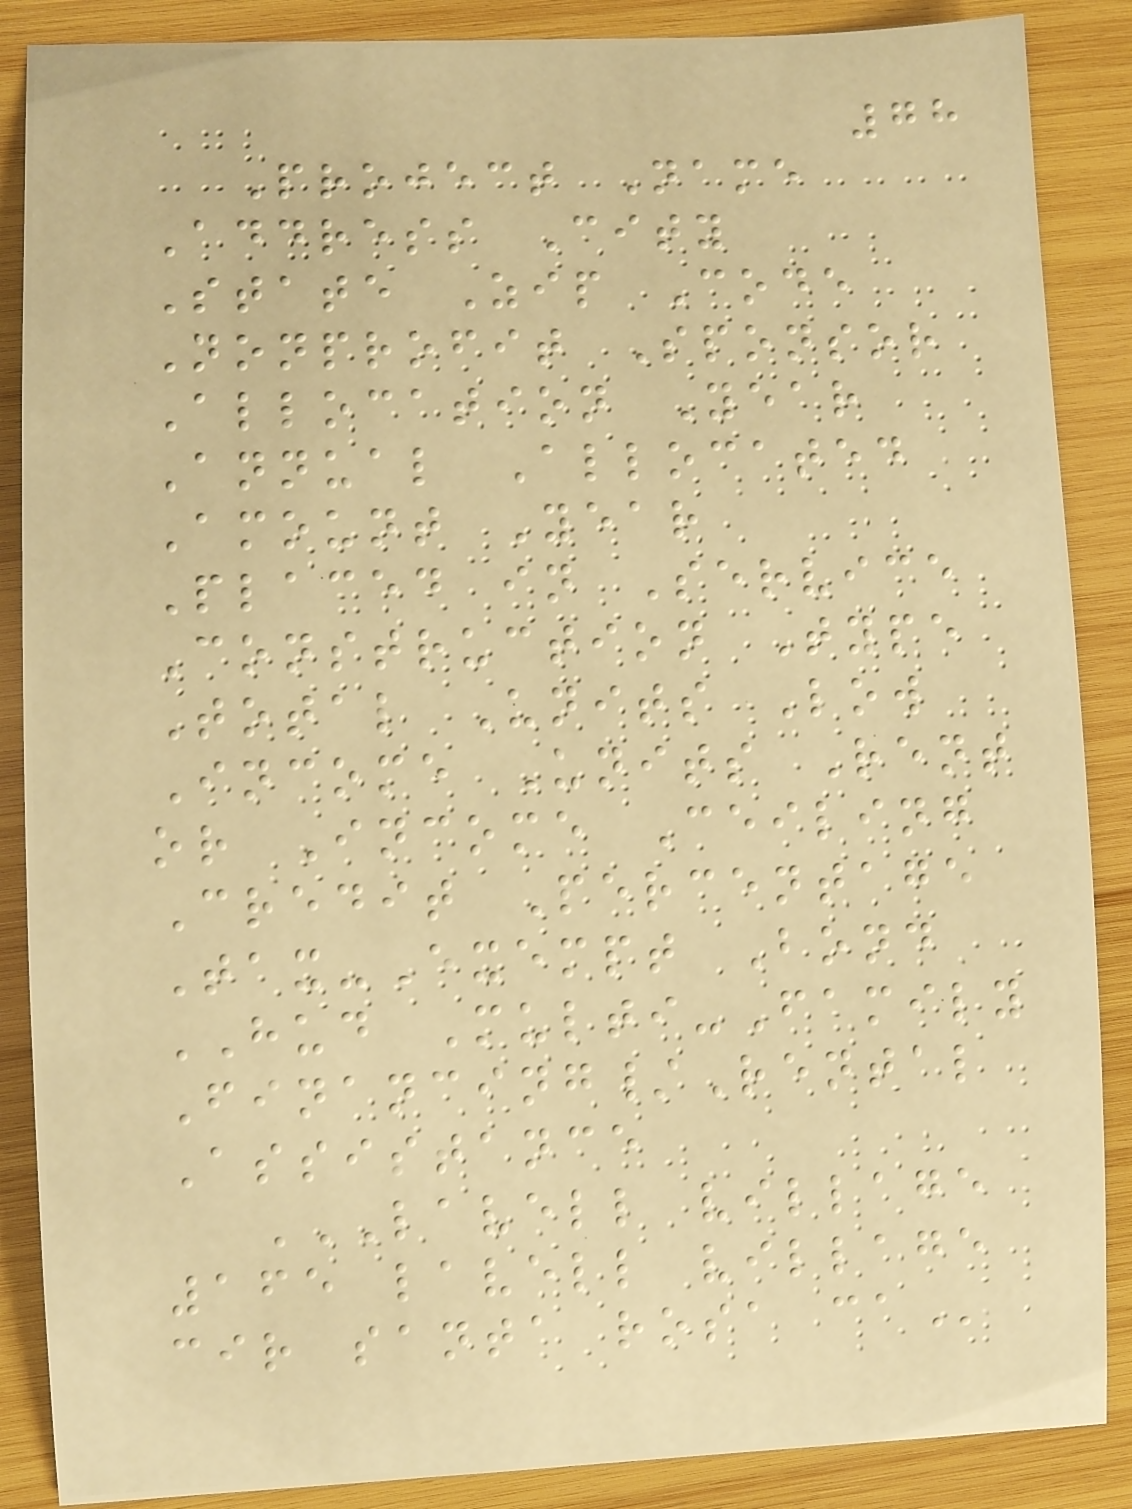78
Project Name
Address City
State Zip Code
Nonprofit Sponsor
Allocation Year
Annual Allocated
Amount Year
Placed in Service
Construction Type
Total Units Low
Income Units Rent
or Income Ceiling
Credit Percentage
Tax-Exempt Bond
HUD Multi-Family
Financing/Rental
Assistance
LAVELL VILLAGE
165 LAVELL VILLAGE
CIR SANTA ROSA CA
